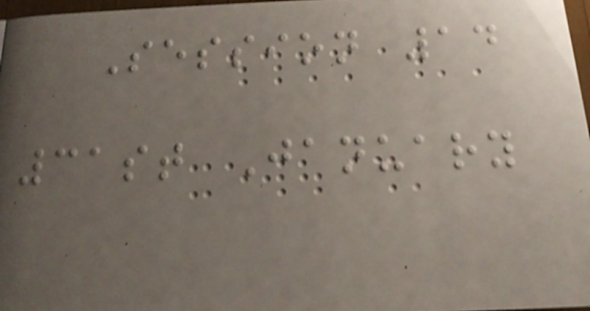Session 14
31st January
